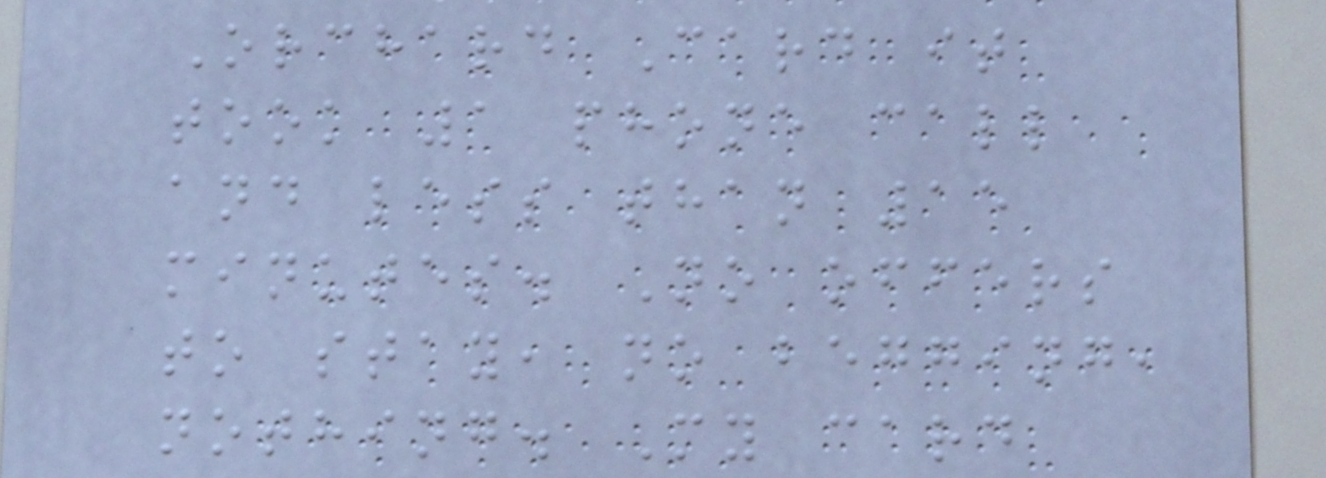Orchard Card it
took 1 phone call
and less than 15
minutes. No offers
to stay, no begging,
nothing. My card
